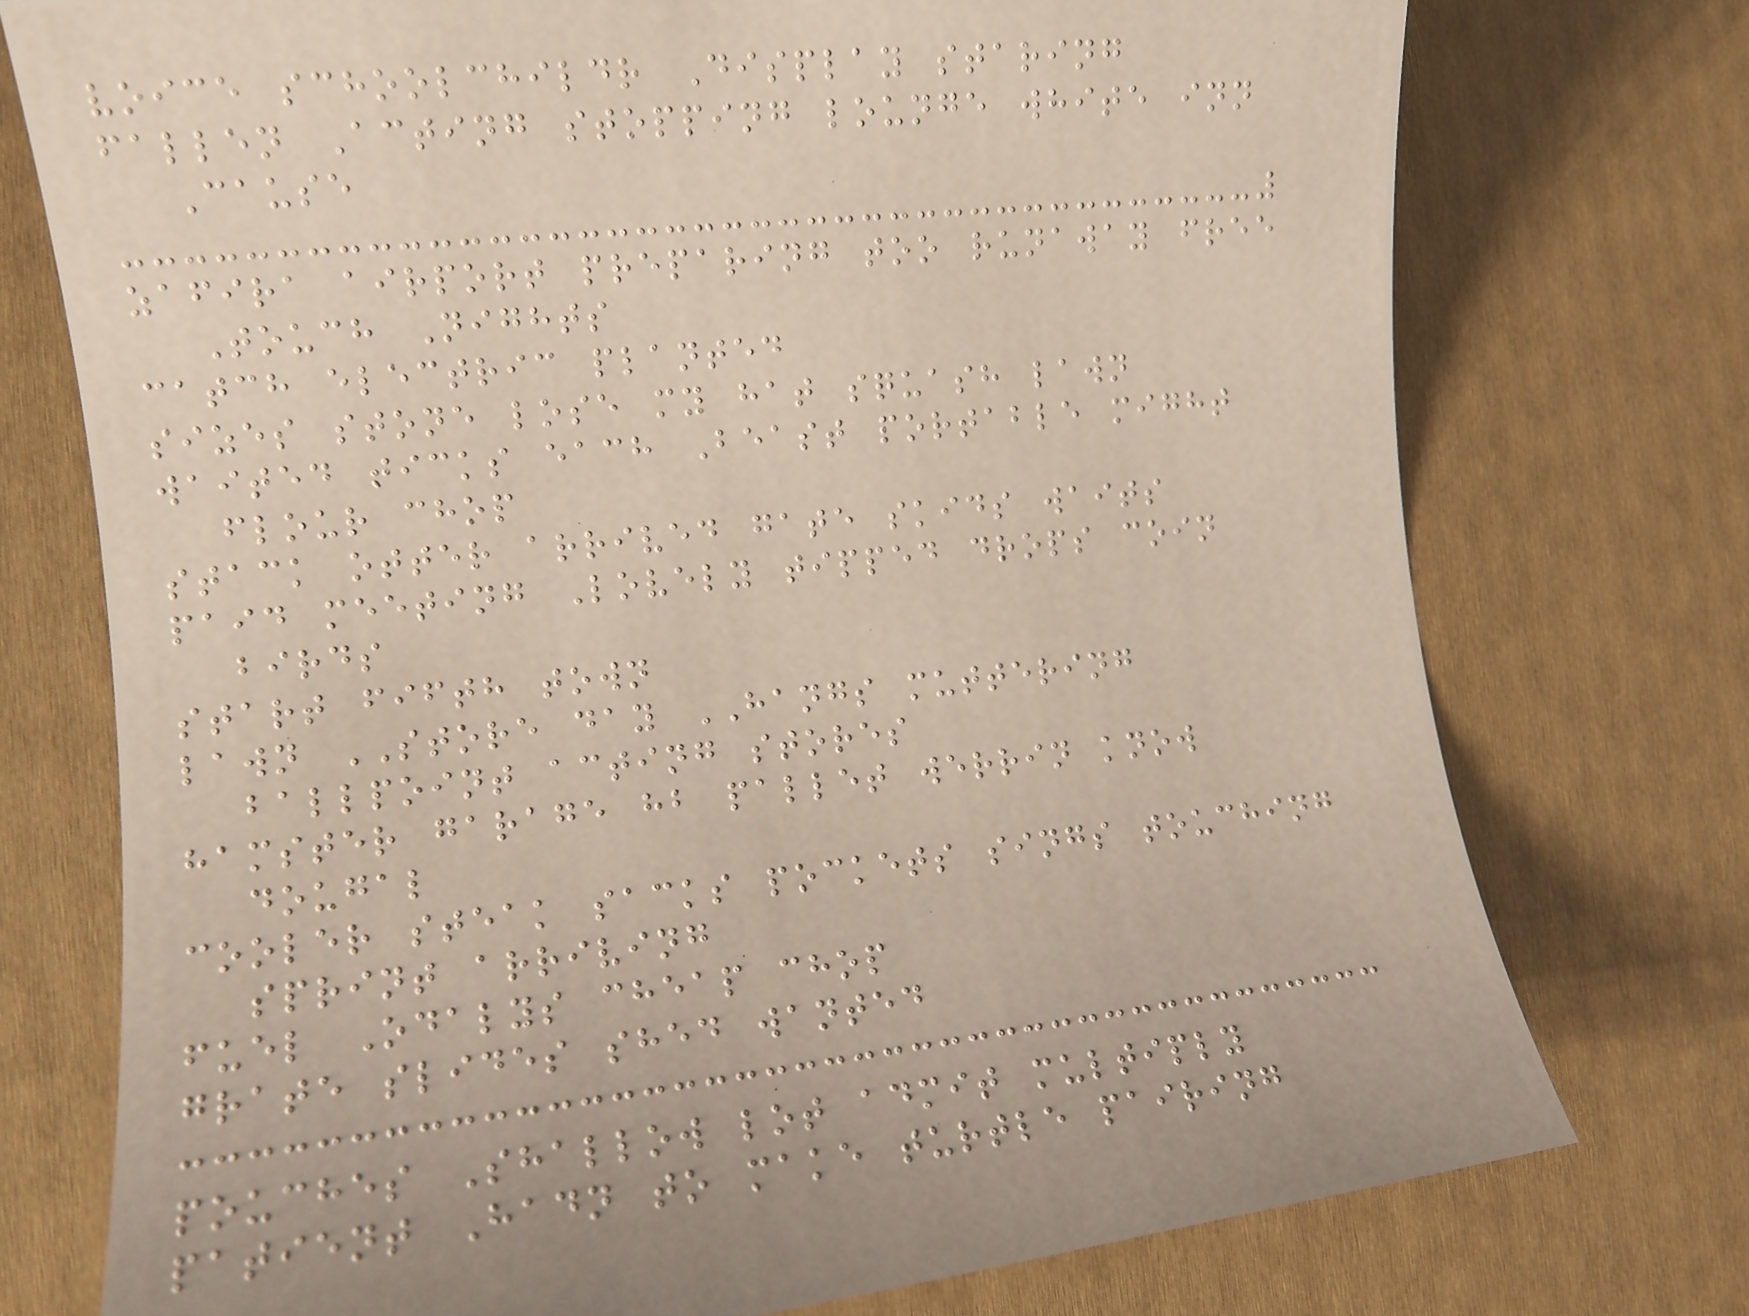voice schoolchildr Display staring
fallen Acting stopping lounge white inn
Cause
zafira airport preparing too runaway free
Touch Nights
catch electric planted
sizes stone lose my hat squash lawn
waited ticks each Beast portable might
flour chop
stack otter arrived gate skids waits
paid meeting Lovely tipped drops coin
birds
start fifth town
lawn STORE day HANGS muttering
ballpoint acting stores
hamster garage hb pallet werrin know
dougal
cooler steak sacks pockets sings touching
sprint arriving
fuel Odalys cheap chop
grate slides shed wanted
pouches Shallow lot admit multiply
patient Hadn to make turtle pairing
